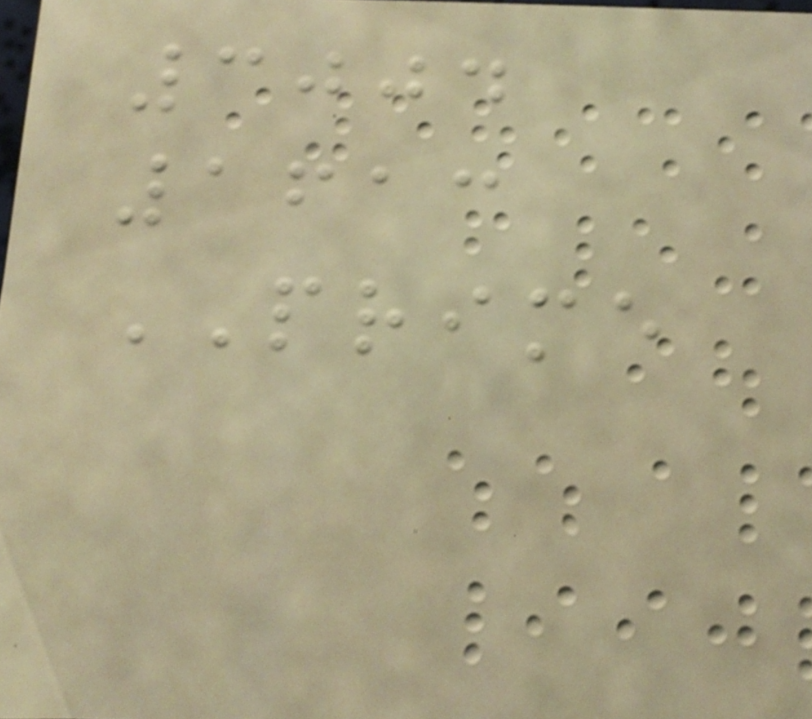3004
1613
PRIME
